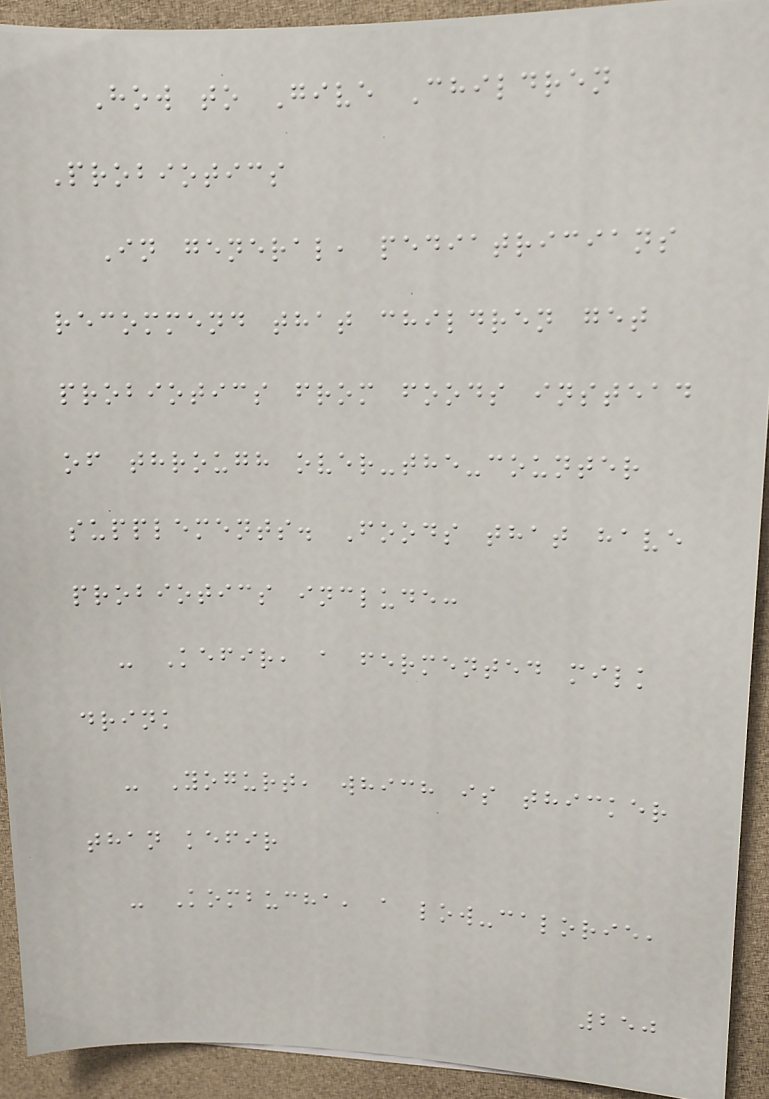How to Give Children
Probiotics
In general, pediatricians
recommend that children get
probiotics from foods instead
of through over-the-counter
supplements. Foods that have
probiotics include:
- Kefir, a fermented milk
drink
- Yogurt, which is thicker
than kefir
- Kombucha, a low-calorie,
250
